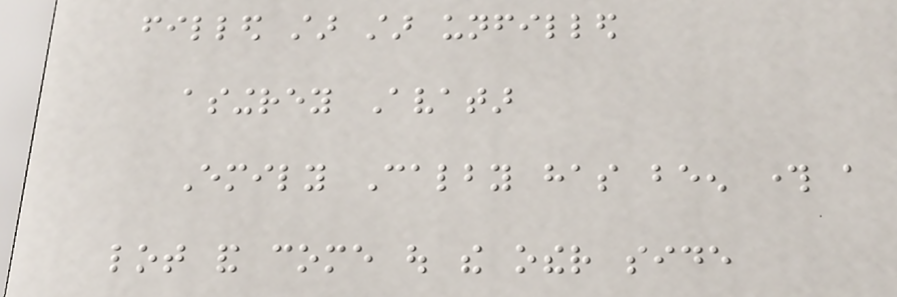filled star star unfilled
asingrey Avatar
Emily Calby has been through a
lot and come out the other side
